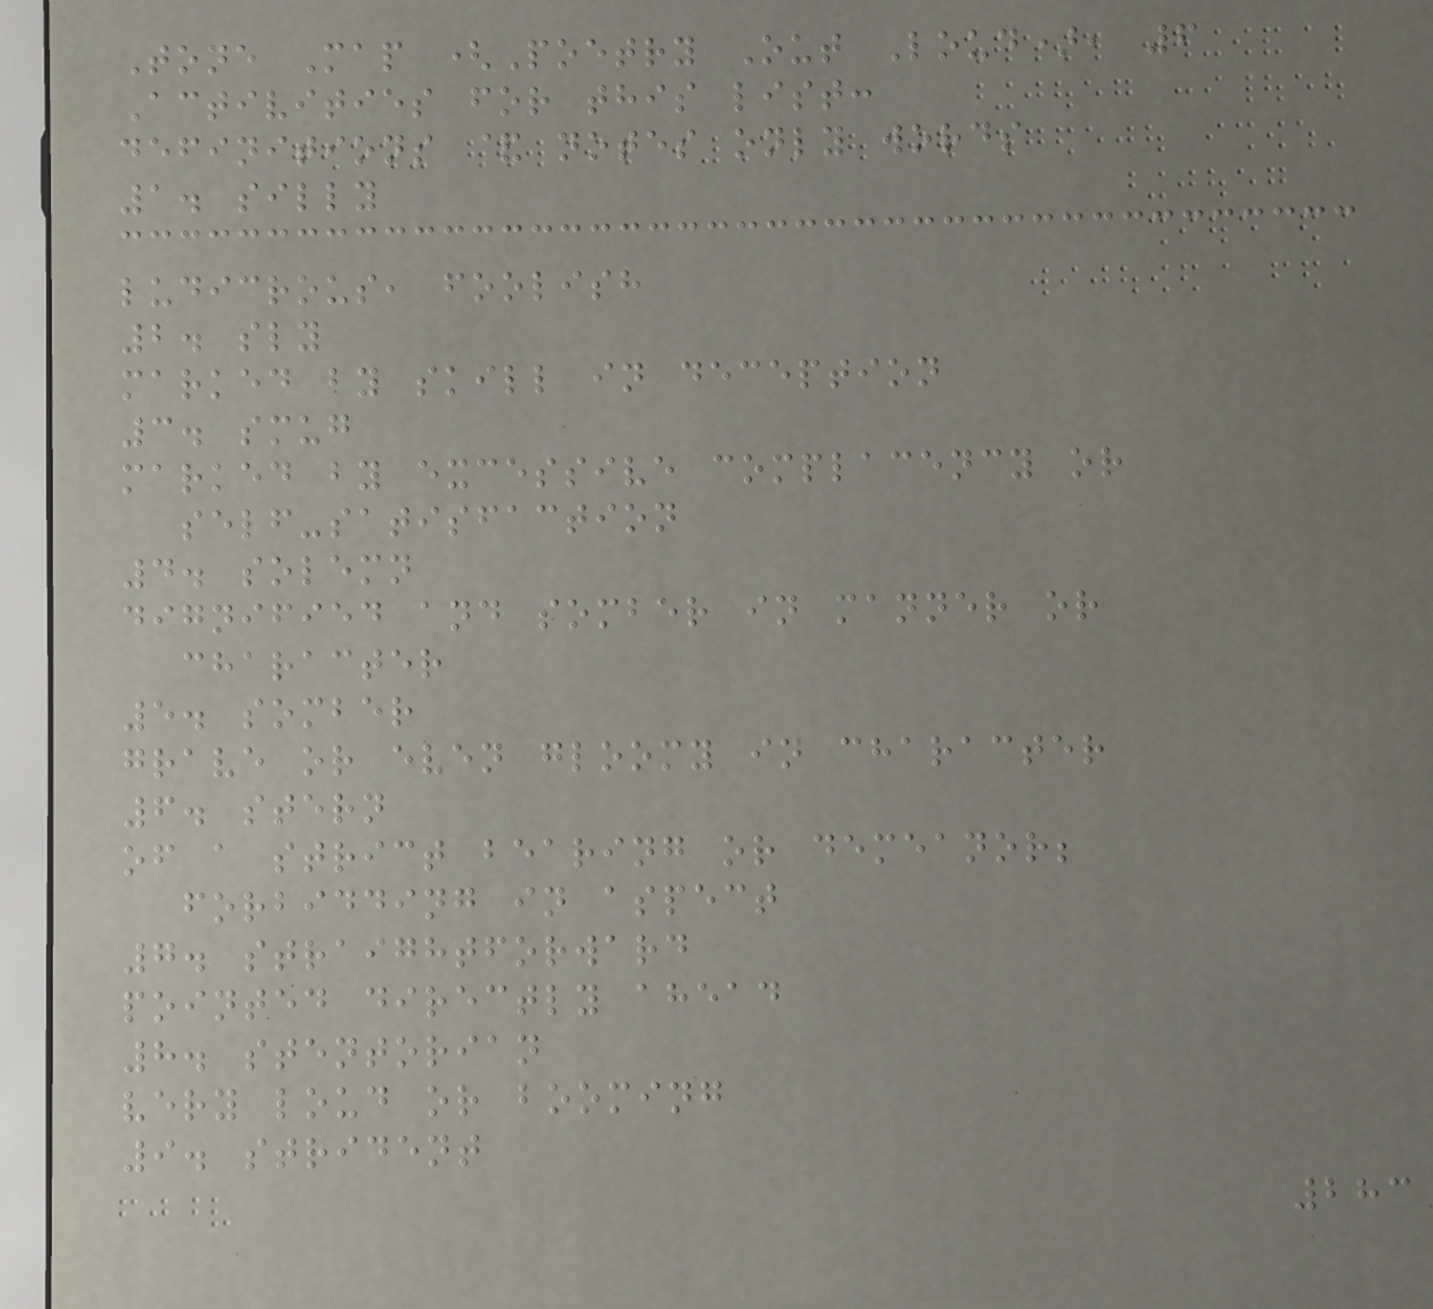Tone Map (Poetry Out Loud), 6
Activities for this list:
definitions & notes only words
1. silly
ludicrous, foolish
2. sly
marked by skill in deception
3. smug
marked by excessive complacency or
self-satisfaction
4. solemn
dignified and somber in manner or
character
5. somber
grave or even gloomy in character
6. stern
of a strict bearing or demeanor;
forbidding in aspect
7. straightforward
pointed directly ahead
8. stentorian
very loud or booming
9. strident
283
